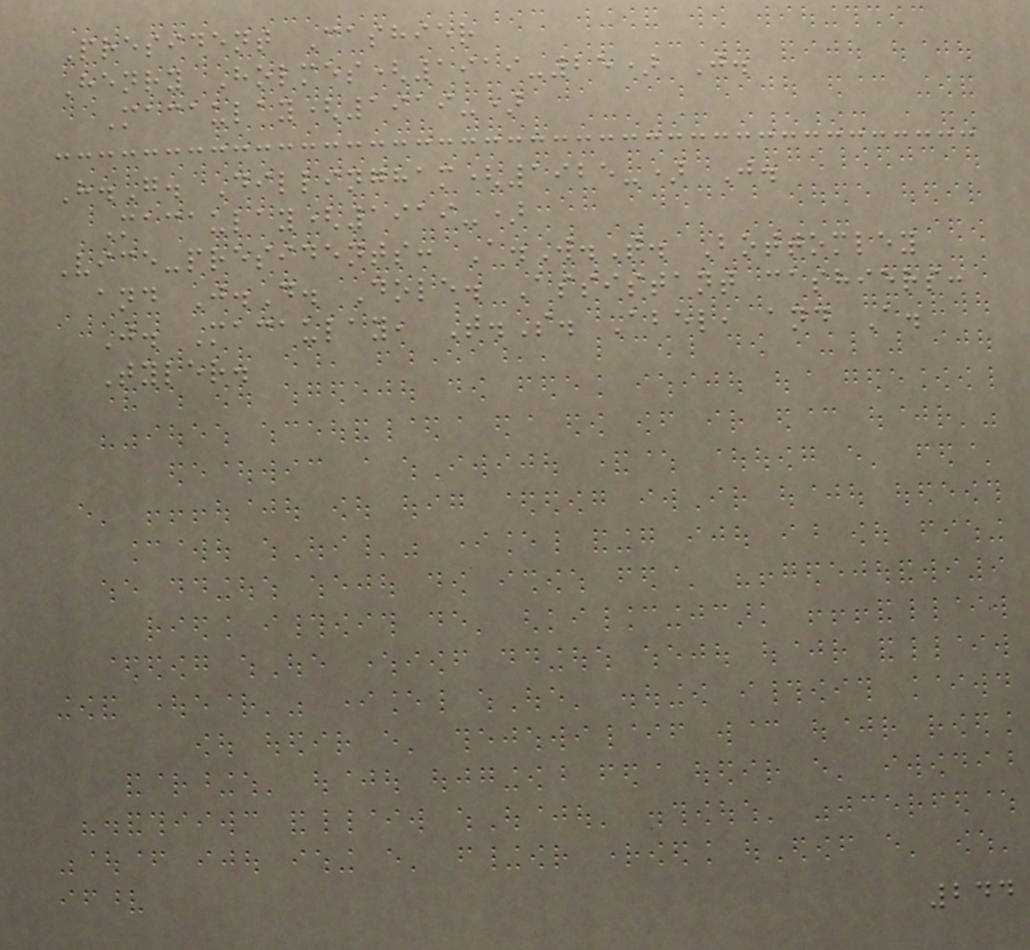President Cashier
Henry Holmes(1919-25) J.
Macaulay(1919-)
H.G. Dillingham(1925-) J.
Macaulay(1919-)
Vice-presidents: A.W.T. Bottomley
and J.D. Dole. Assistant cashiers:
J. Macaulay, T.S. Abel, and A.
Tyler.
244
